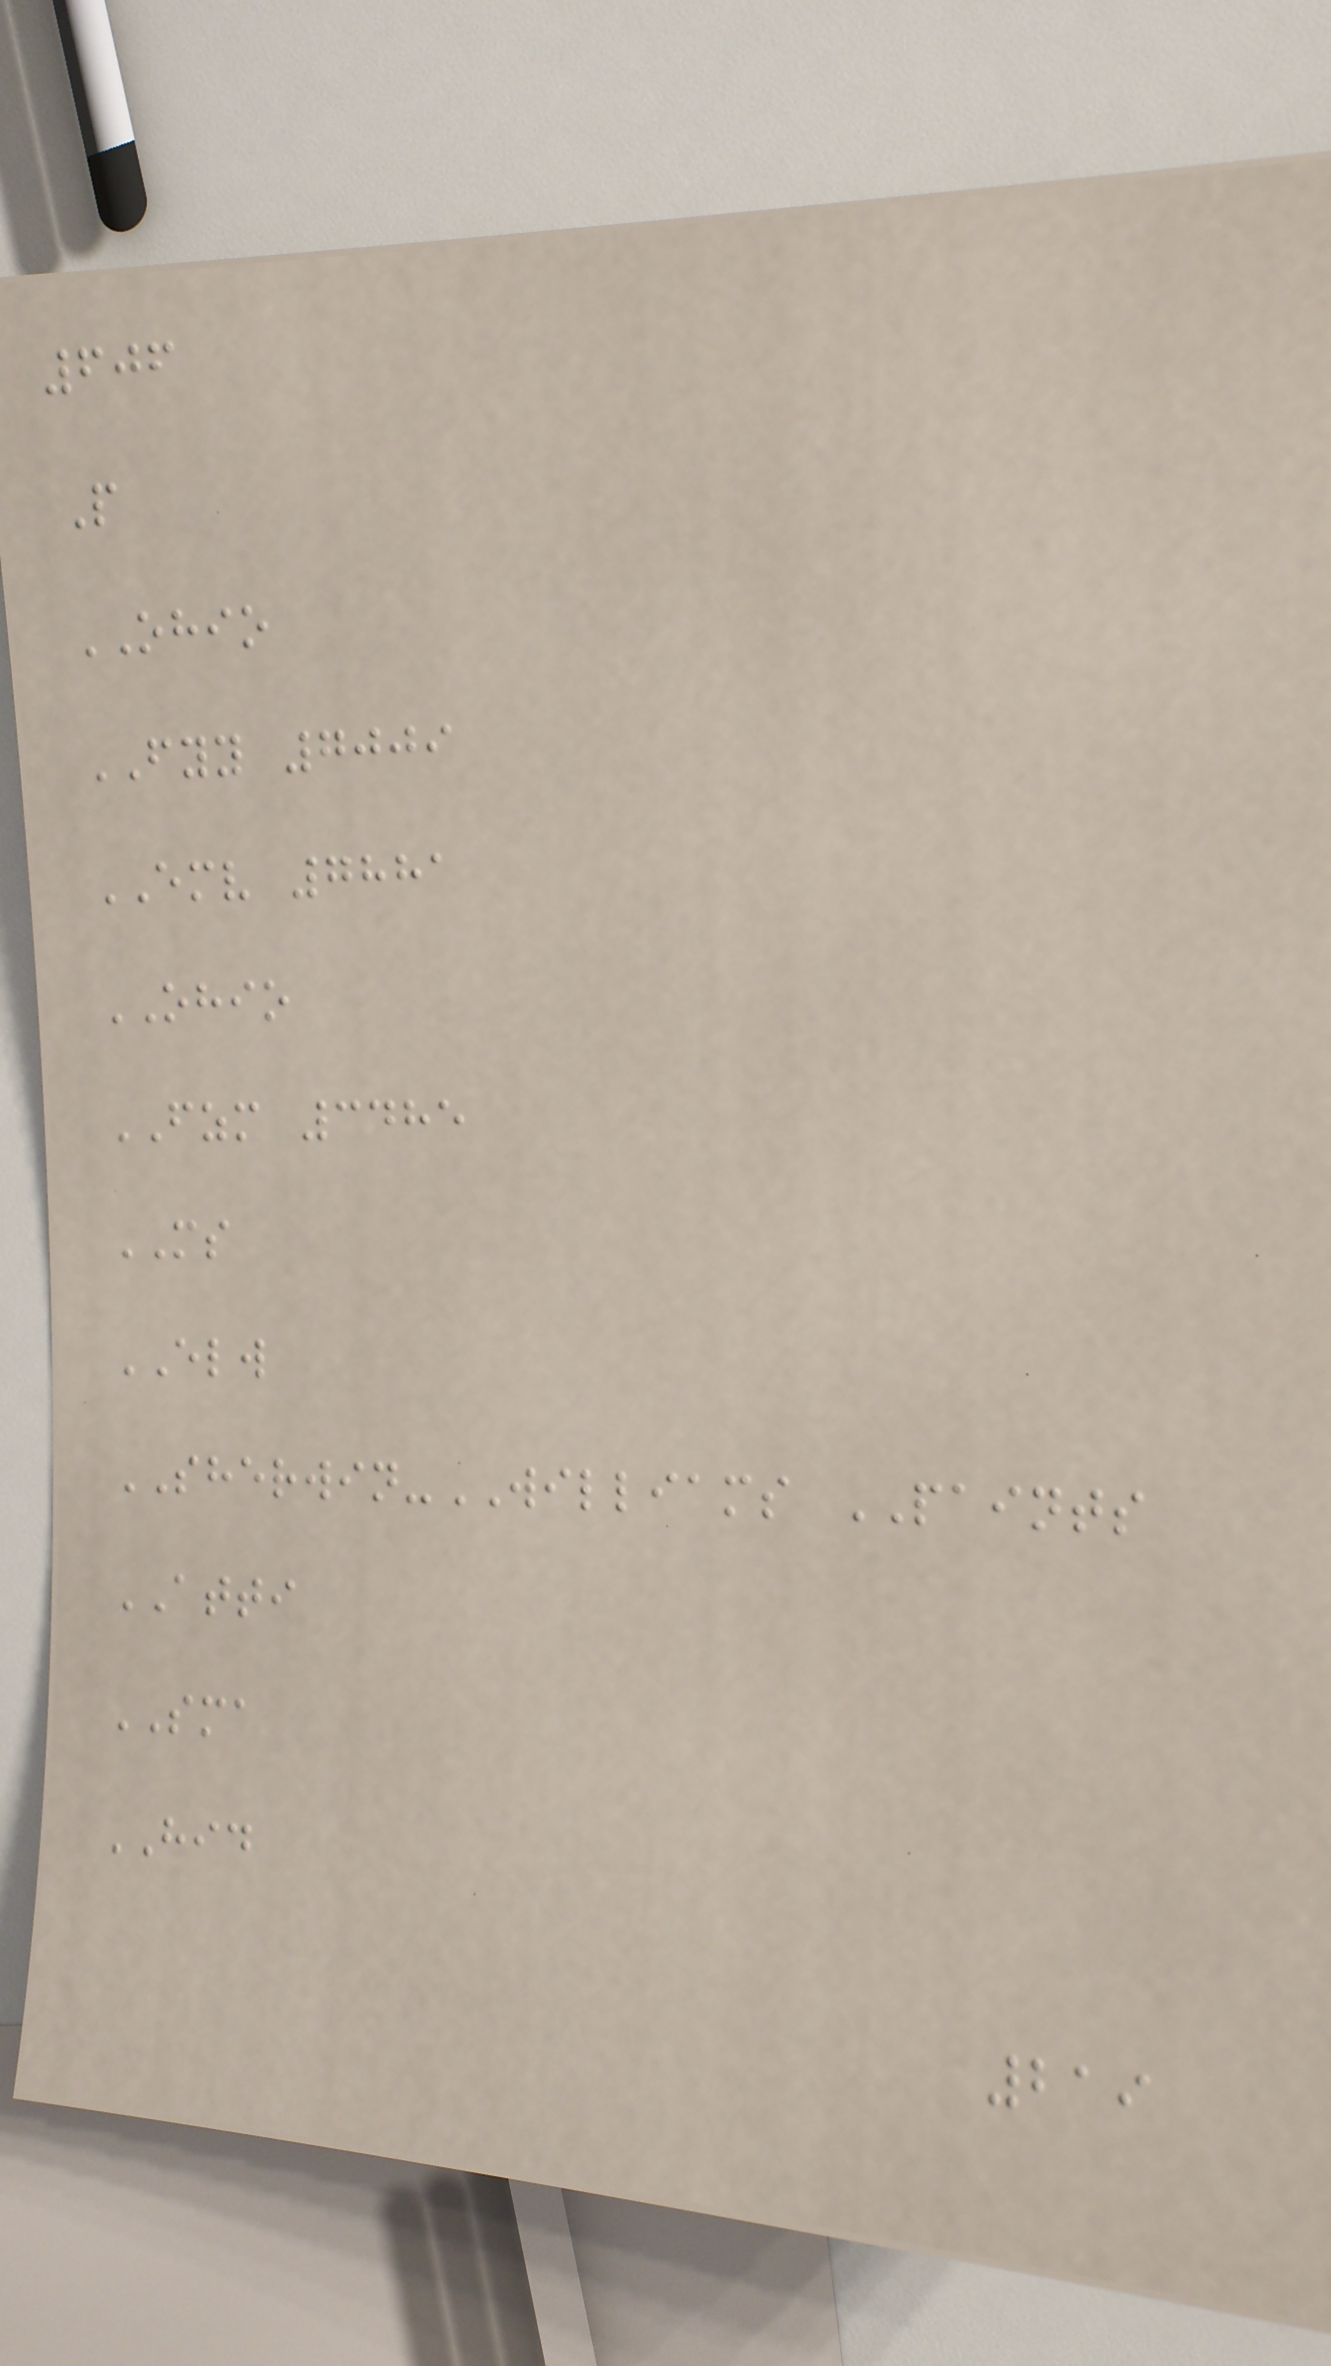606
P
OHIO
FYY 7009
EMV 7881
OHIO
FZM 3485
MS
ELW
SHERWIN-WILLIAMS PAINTS
ATTI
SMA
HID
219
